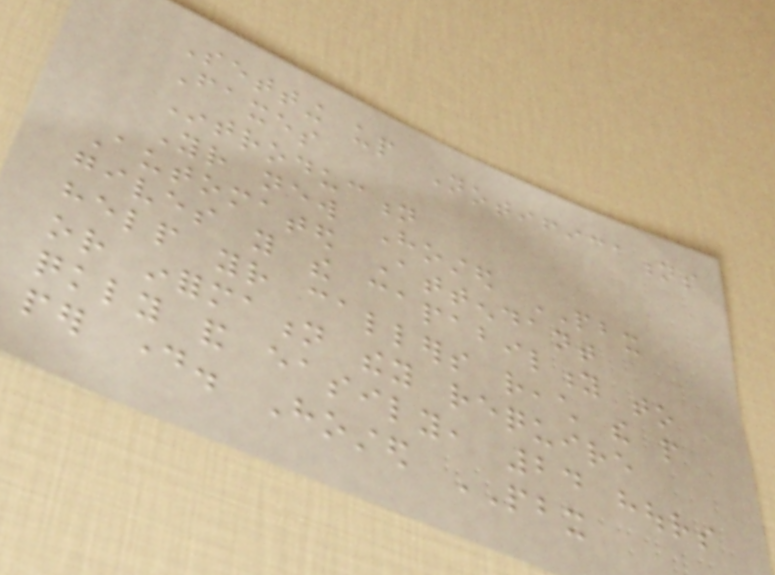Setting up Notifications
Faxes
Introduction
Your new Hosted PBX
Automated Attendant
gives you the capability to
help your callers reach the people
or information they require
quickly and easily, 24 hours
per day. Hosted PBX
